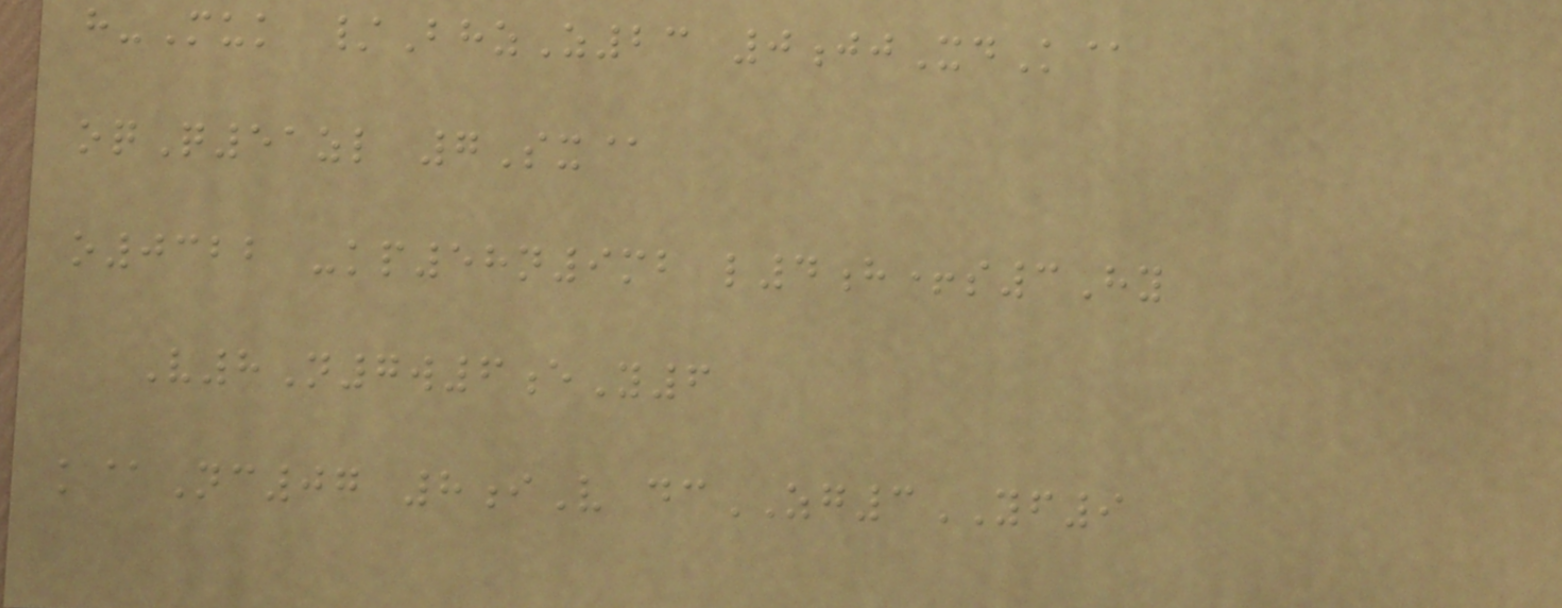h-Muk /BhzZ23 0jjXdK@
oqQ51zl 7Sx@
o0322 -kp58n9mb l4h+s3Hy
V8N7w6eY6
k@Nc07 8iV dcZG3YF9
